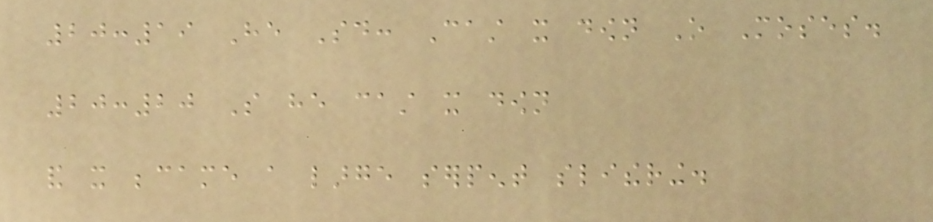20:19 He Said: Cast it down O Moses.
20:20 So he cast it down
and it became a large serpent slithering.
